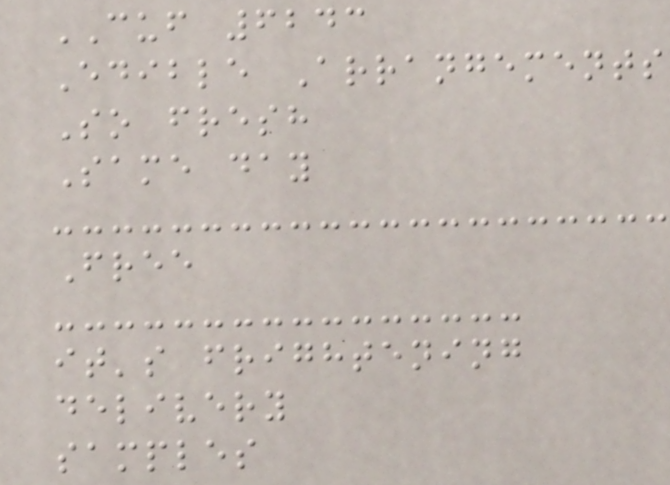CUF 6243
Edible Arrangements
So fresh
Same day
Free
it's frightening
delivery
samples
